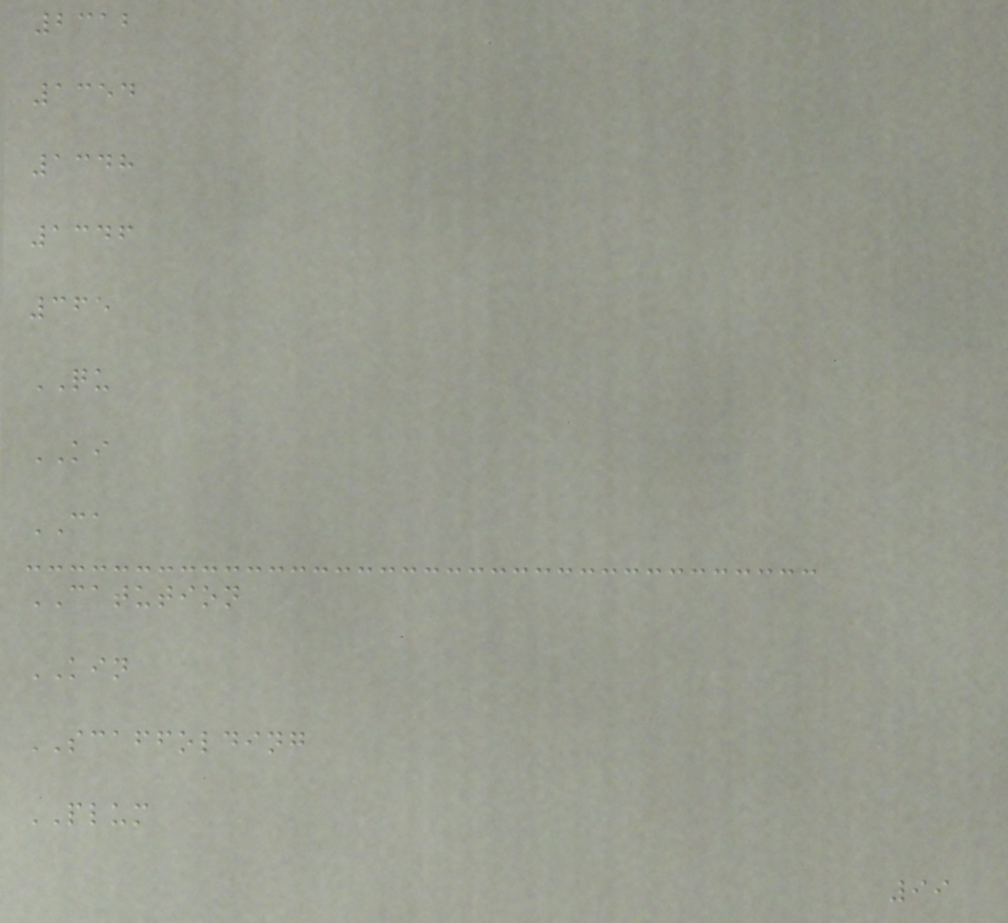2312
1354
1348
1346
365
QU
KI
CA
CATUTION
KIN
SCAFFOLDING
PLUM
99
